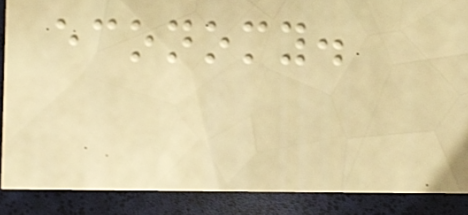economy.
